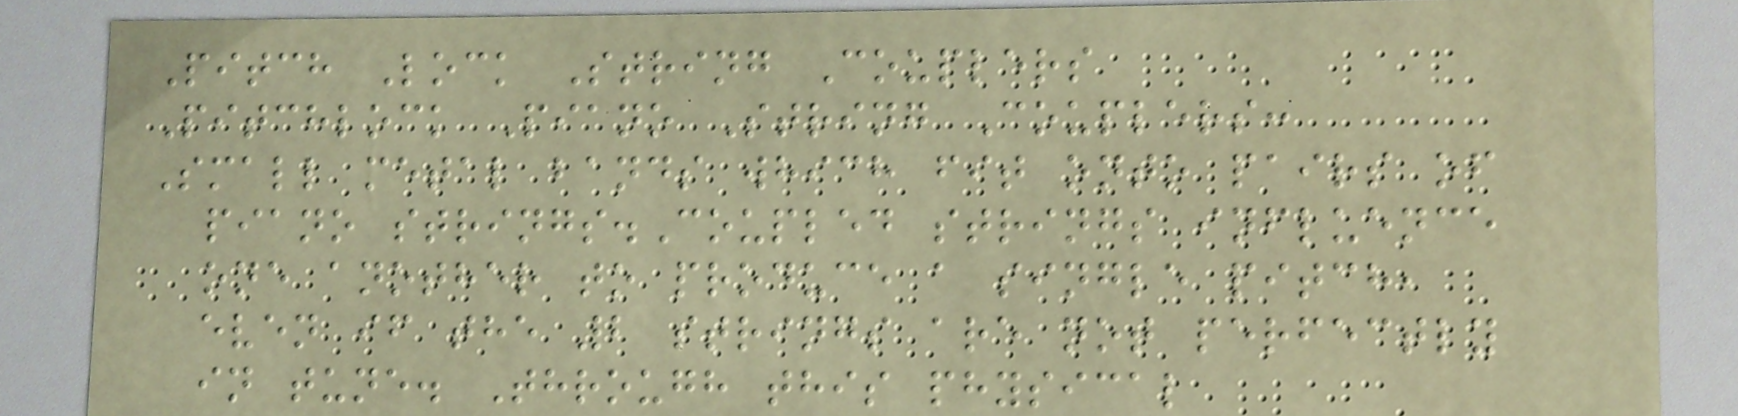Pitch Lock String Couplers
Pitchlock Piano String Couplers:
Small metal bands which fit onto pairs of
piano strings.Coupled strings influence
one another to produce a single pitch,
even if the 2 strings are not perfectly
in tune. Through this physical
